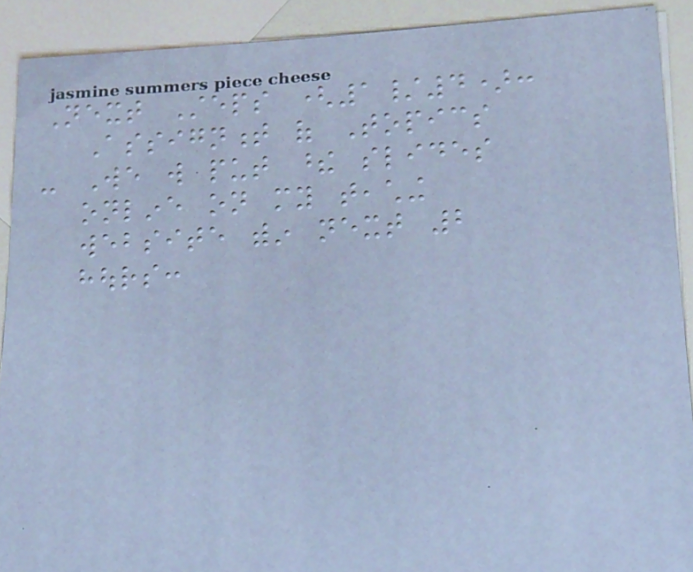Next Steps (1/4):
Assignment of Topics
- We will put these slides
online on my teaching
website within next 2
hours:
